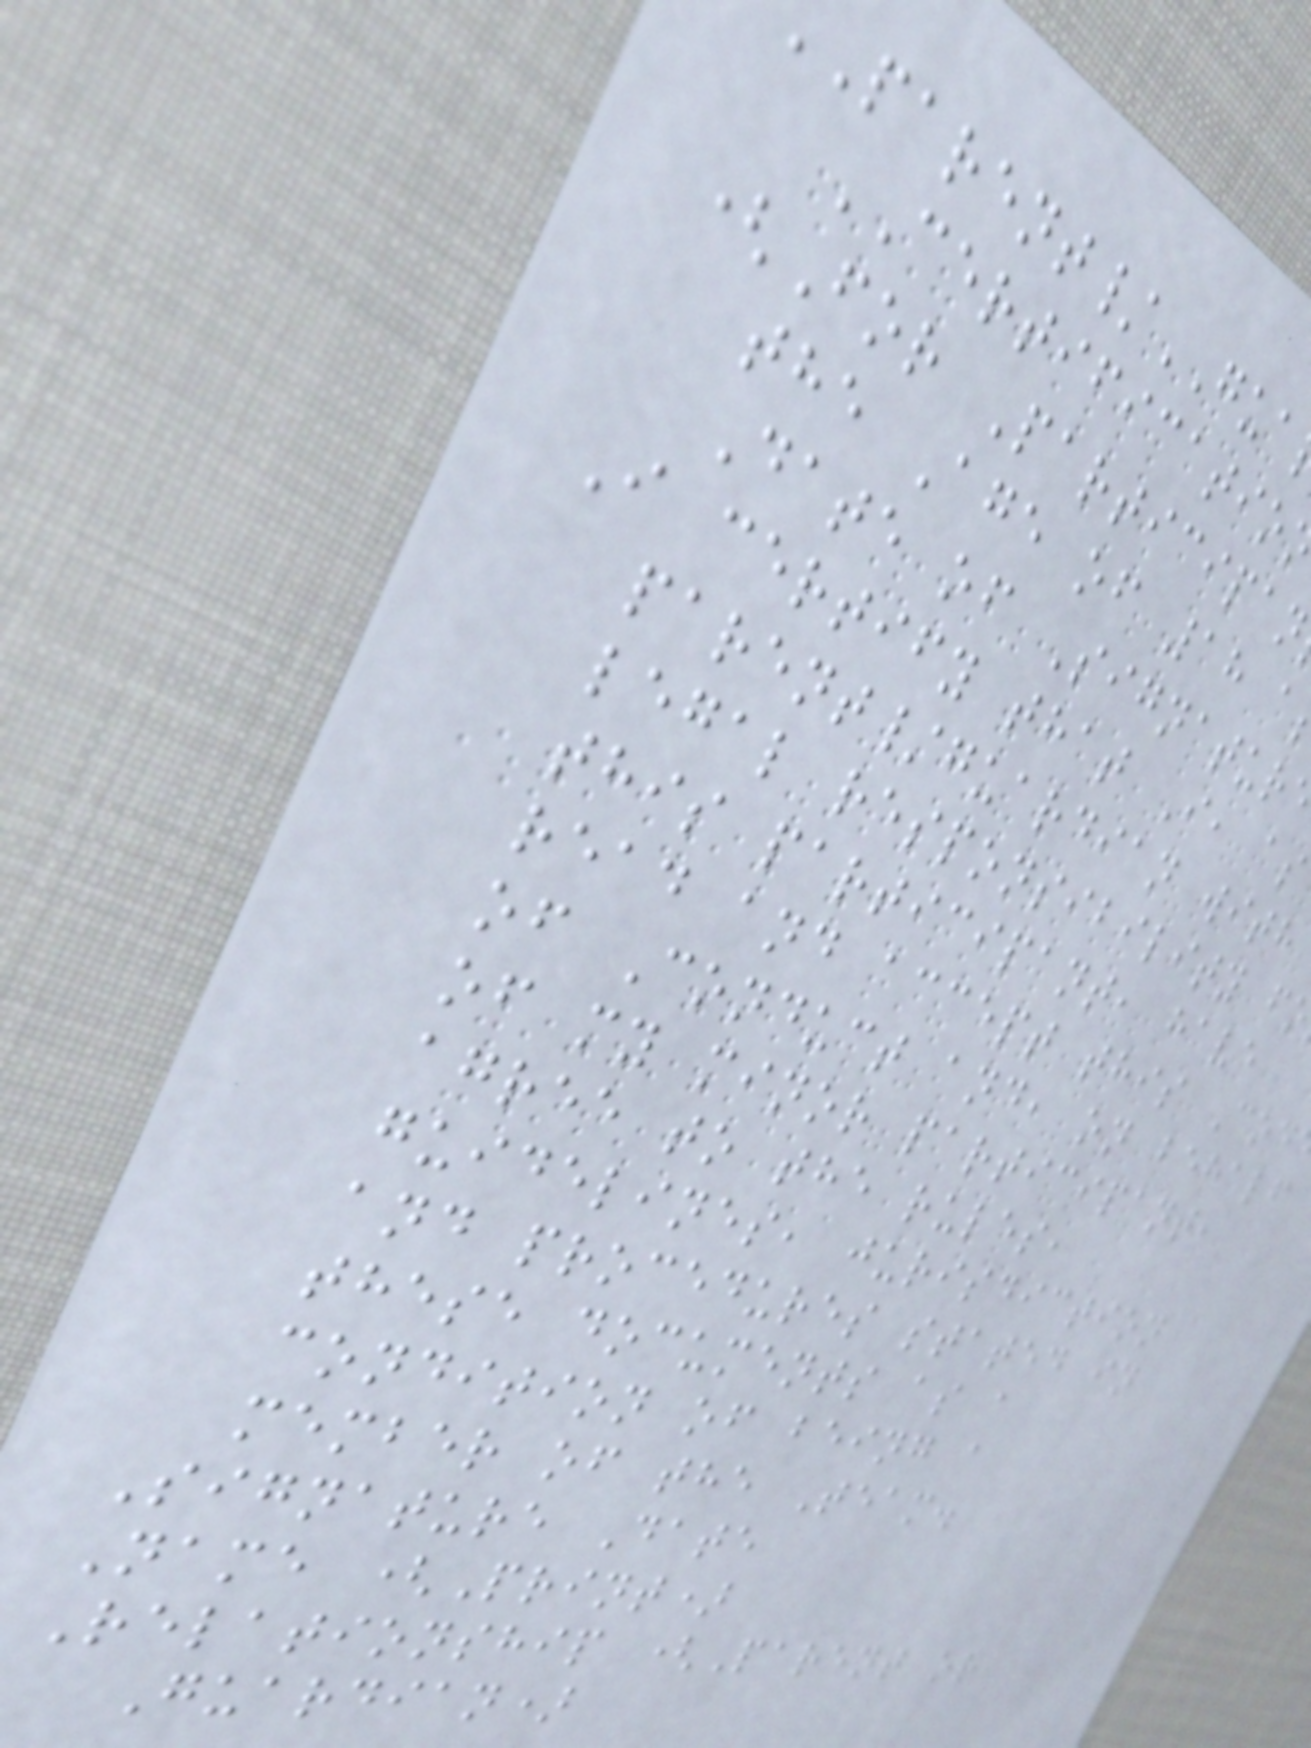CERTIFICATIO
(For Participan
the Age of 18 a
Date of Signatur
I certify that I, as
parent/guardian with
legal responsibility f
this participant, have
read and accept this Cod
of Conduct and, on behalf
of my minor participant,
agree to the rules,
guidelines, jurisdiction
and procedures stated in
these documents as a
condition of being a
member of the Team.
Signature Date
Name (Print)
Relationship (Parent or
Guardian)
